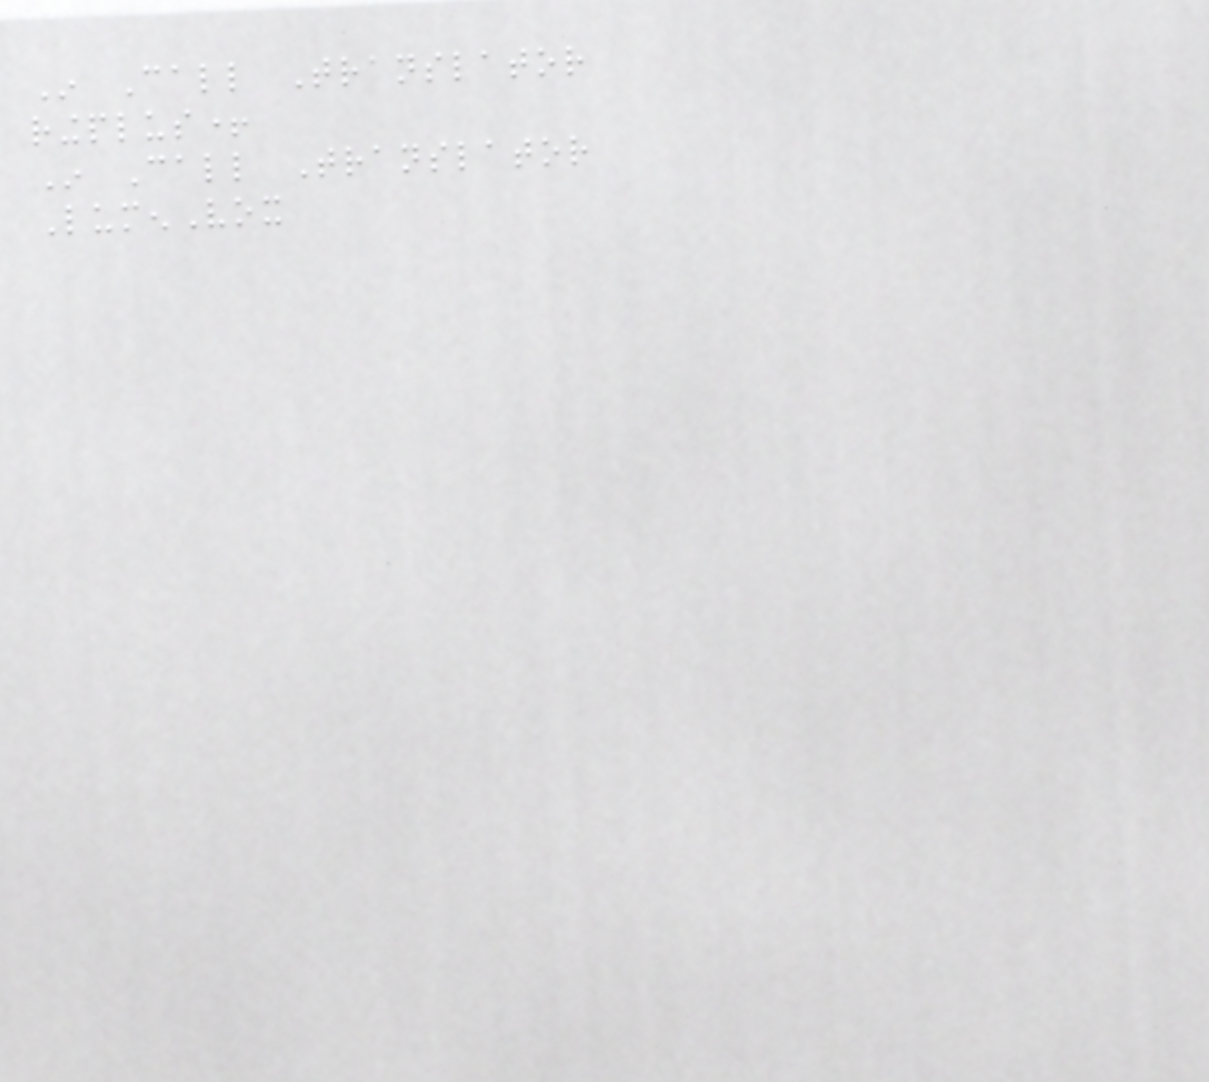In Call Translator
ringplus+
In Call Translator
LumenVox
